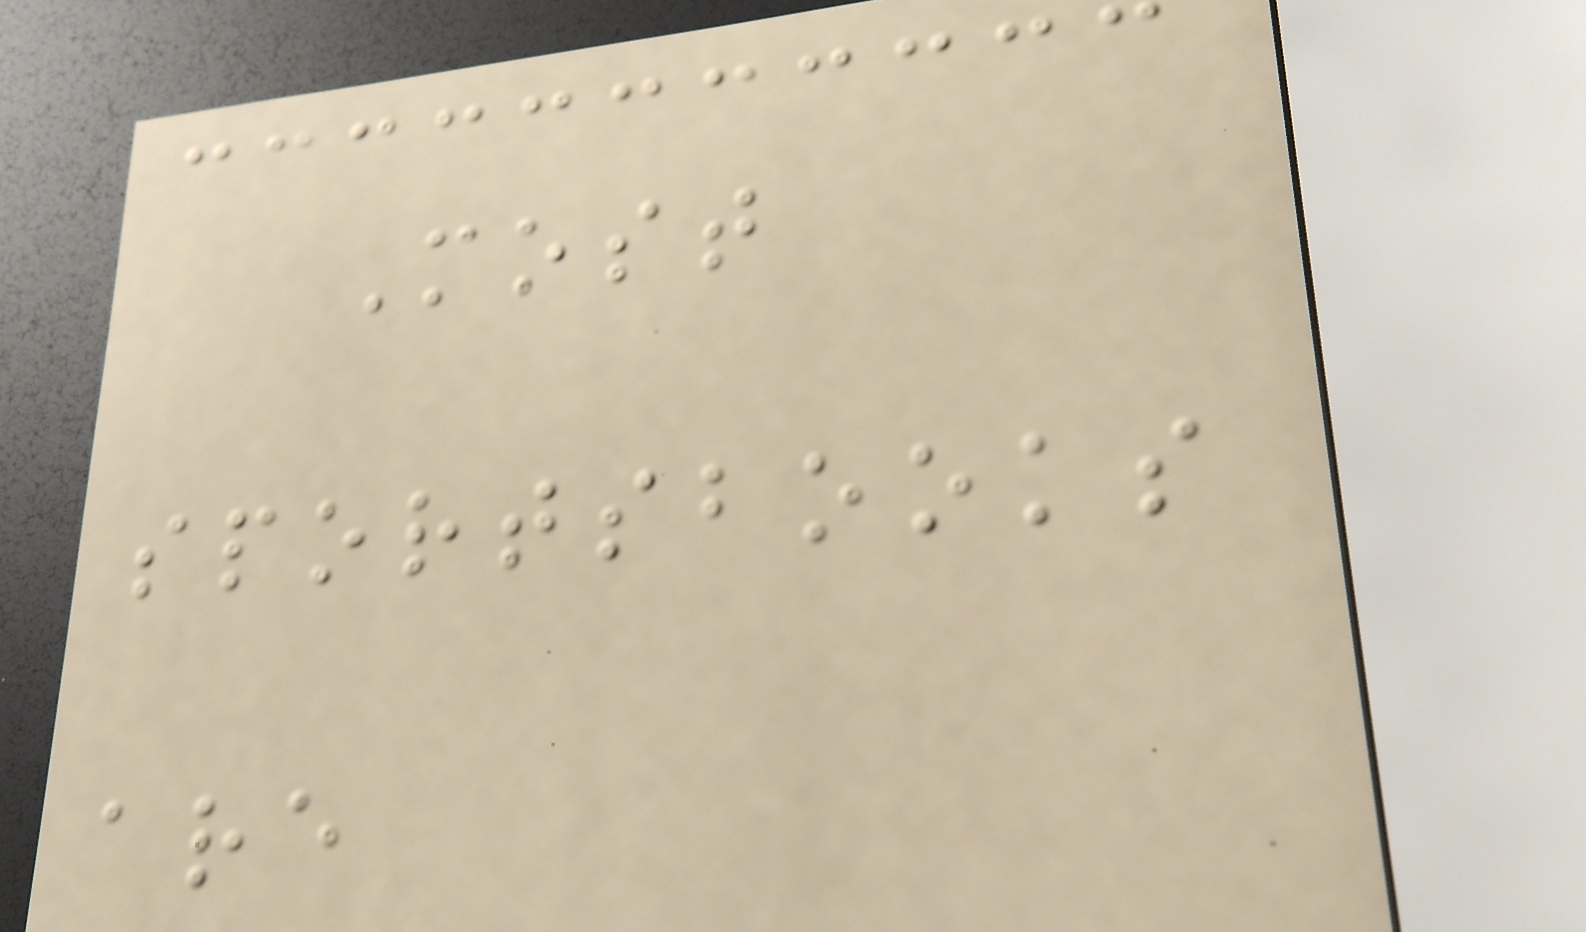Most
sportsbooks
are
